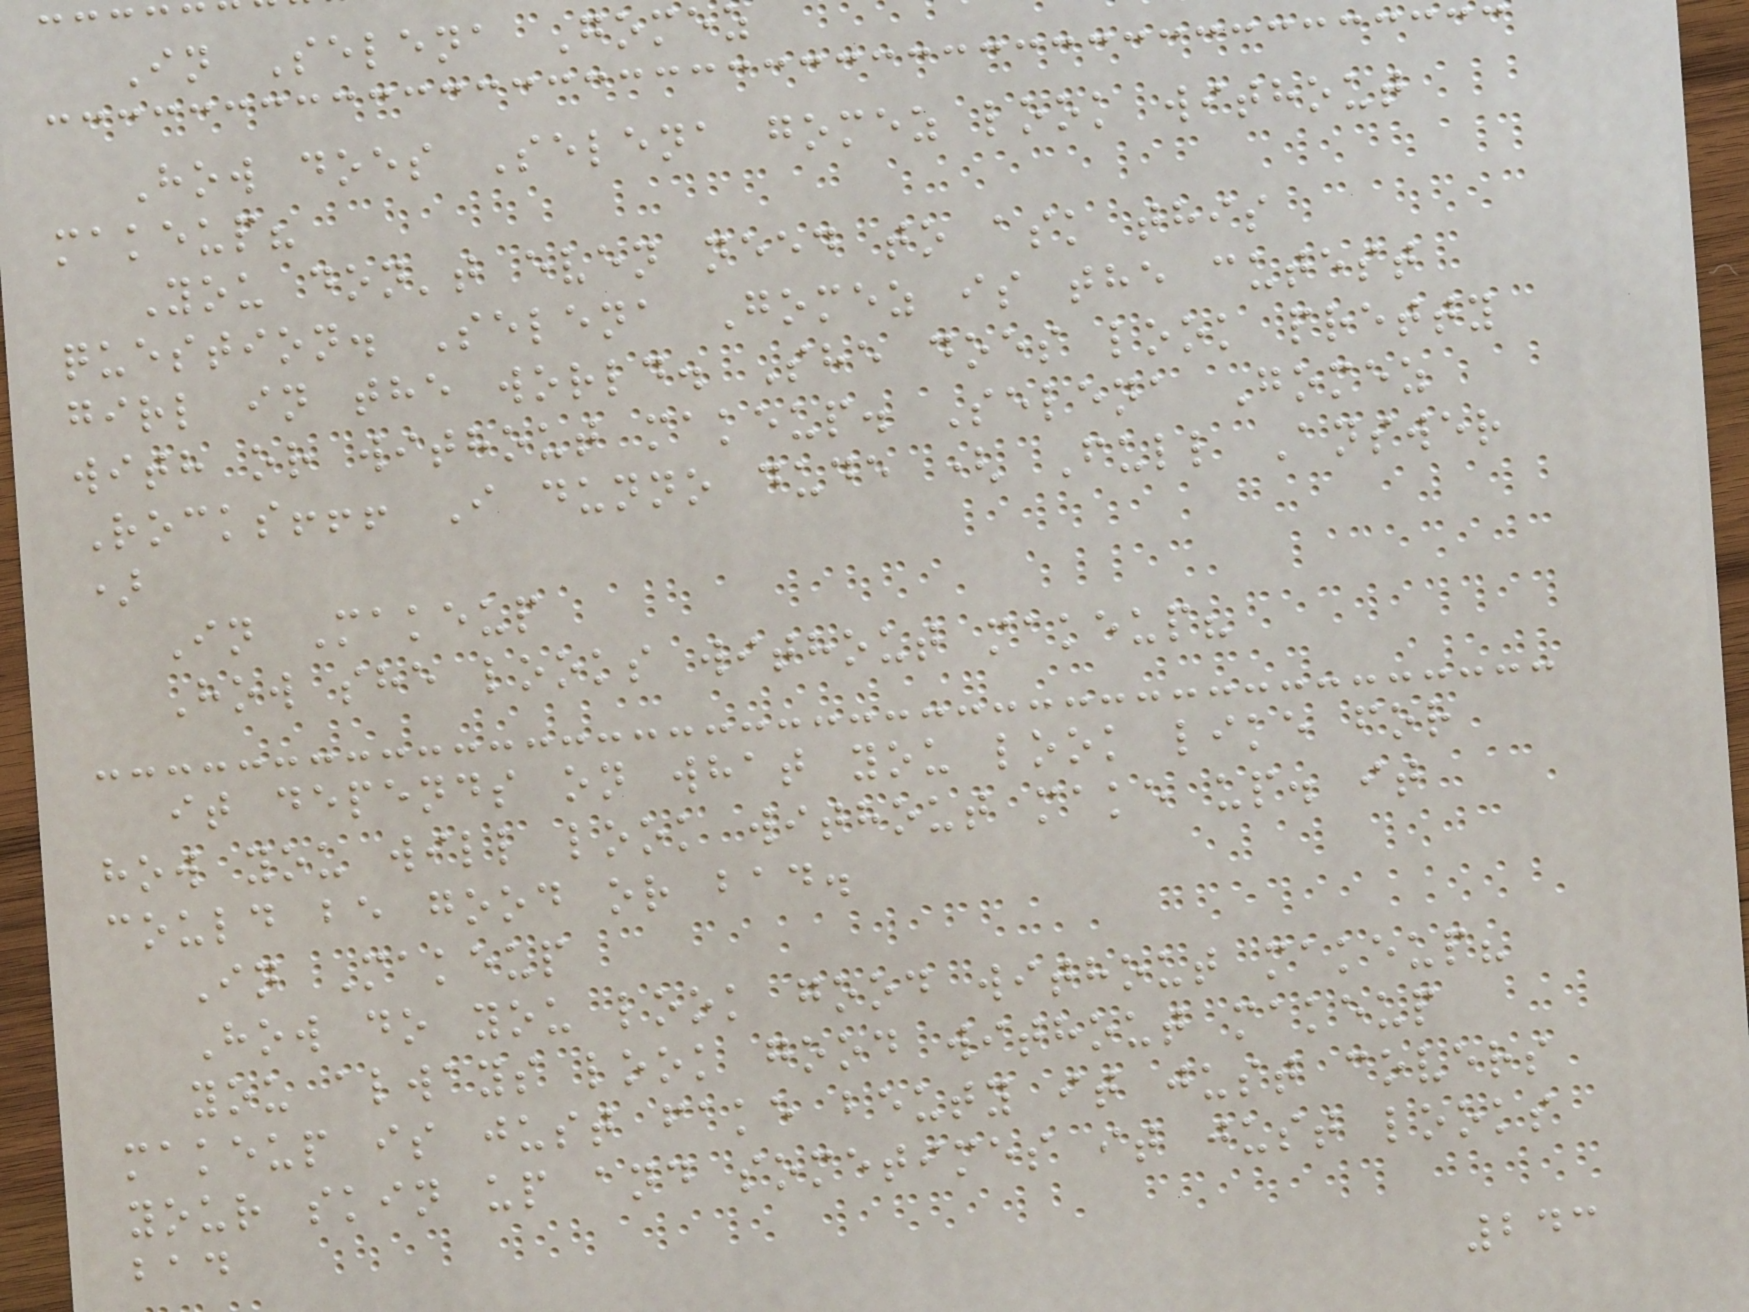In Selena Gomez
How does Selena gomez look without
makeup?
You don't even need to ask this
question. Selena Gomez is the cutest
girl in the world. She does look pretty
with or without makeup. Selena Gomez
Rocks!!! I dunno dude ( Full Answer
)
In Makeup
How she looks without makeup?
it depends on what you look like for
how you will look without make up. it
could be good or bad.
In Makeup
How do you look good without makeup?
you always look good without makeup
makeup is just fake beuty it just covers
your skin up and sometimes it just looks
bad
243
